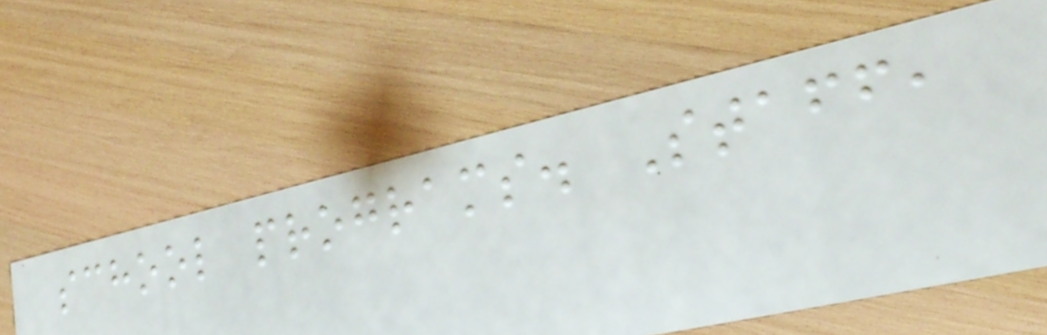school programs. Staff,
